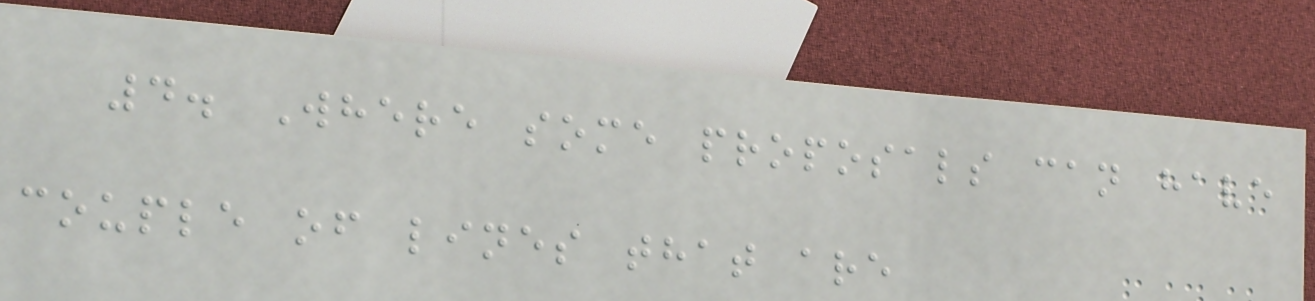4. Where some proposals can have
couple of lines that are
